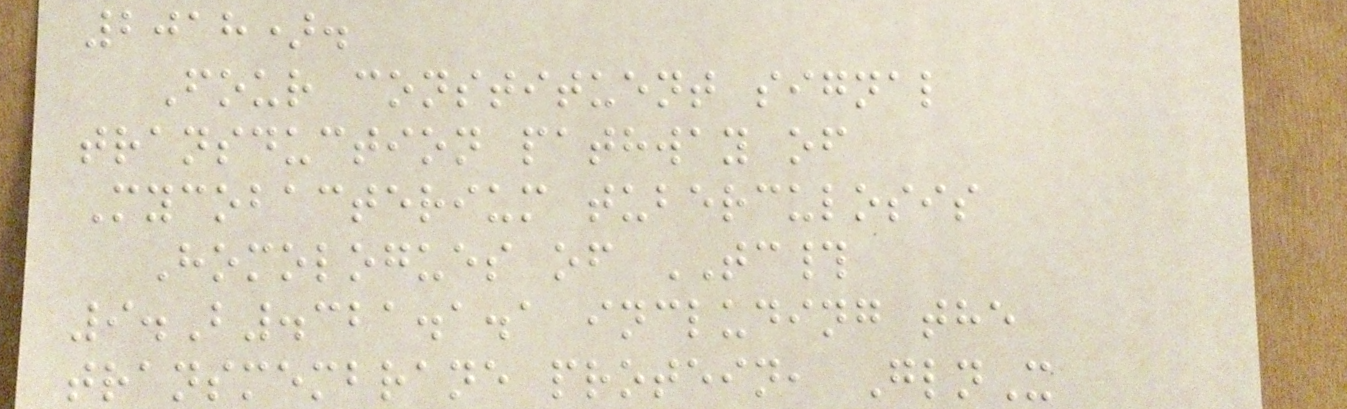2018).
Four constituent signal
transduction pathway of
Mycobacterium tuberculosis
Homologues of TC#
9.B.321.1.1 including the
transmembrane protein, GlnX
